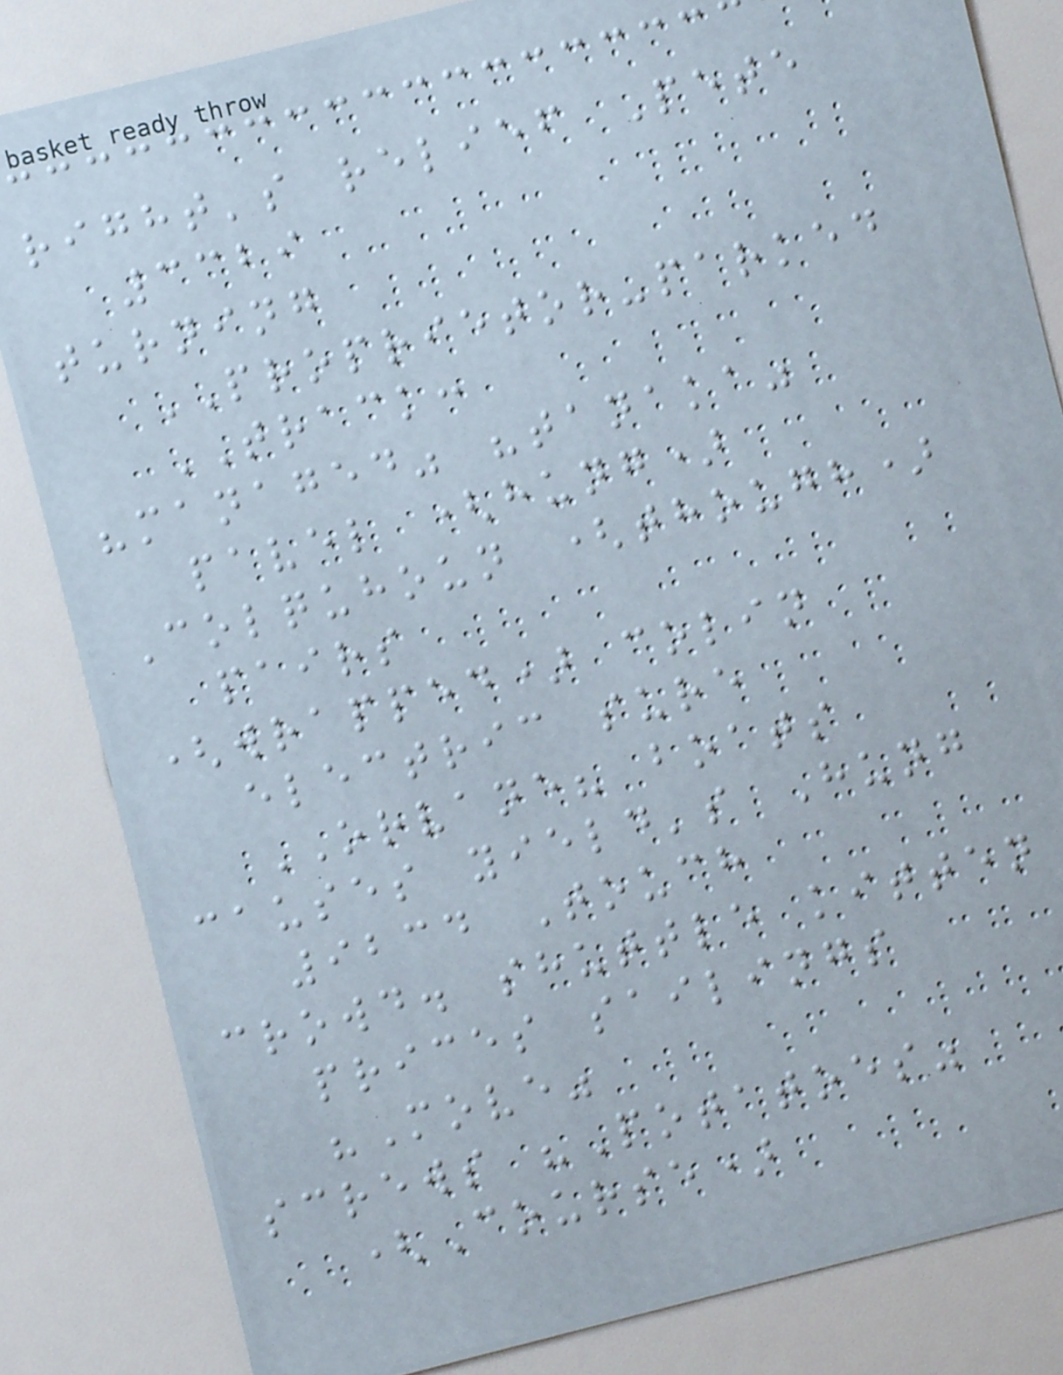right's relief Pete
3329
turning
PROPRIETOR-parked
TRACK:
"managed" "tanaka"
pavel (hung)
Colquhoun (though)
pairs
(wrapped) colin
electric sure
ORVANE? boats
causes yield's Hung
9234 Touch
crowd. shuttle kitten
prices sailings
"Move"
screws "Potatoes"
(Course)
